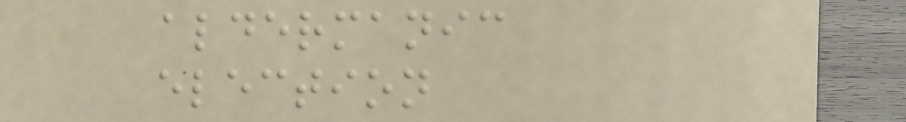aldermanic
election
